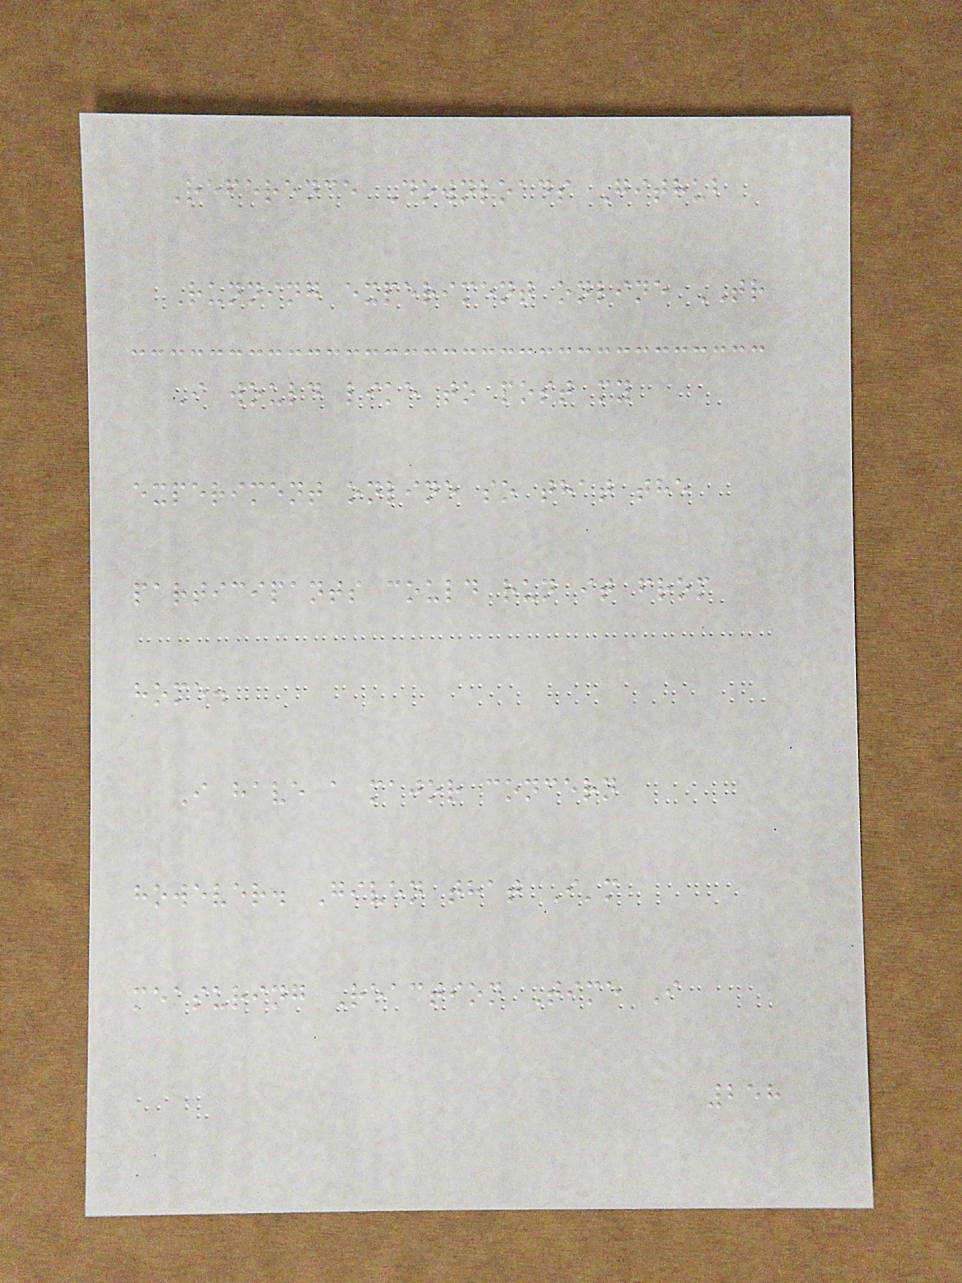Reference Downloads Github
Running experiment online TR
I would like to post my
experiment online so that the
participants could run it from
home.
I have a major concern
however. Given that I'm
measuring Reaction Time I
258
